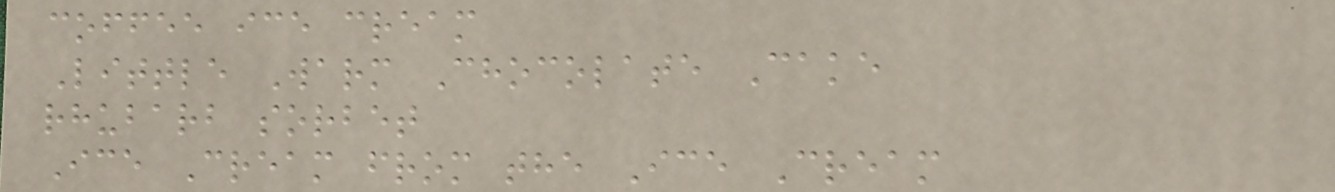coffee ice cream
Little Warm Chocolate Cake
rhubarb sorbet
Ice Cream from the Ice Cream
